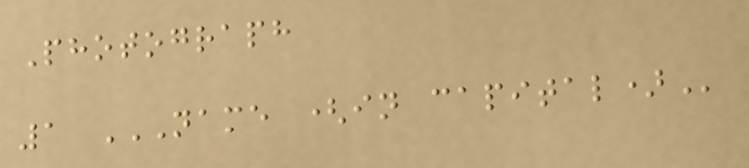Photograph
1 NAME (IN CAPITAL)
